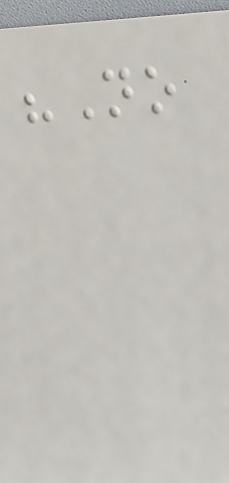"No
